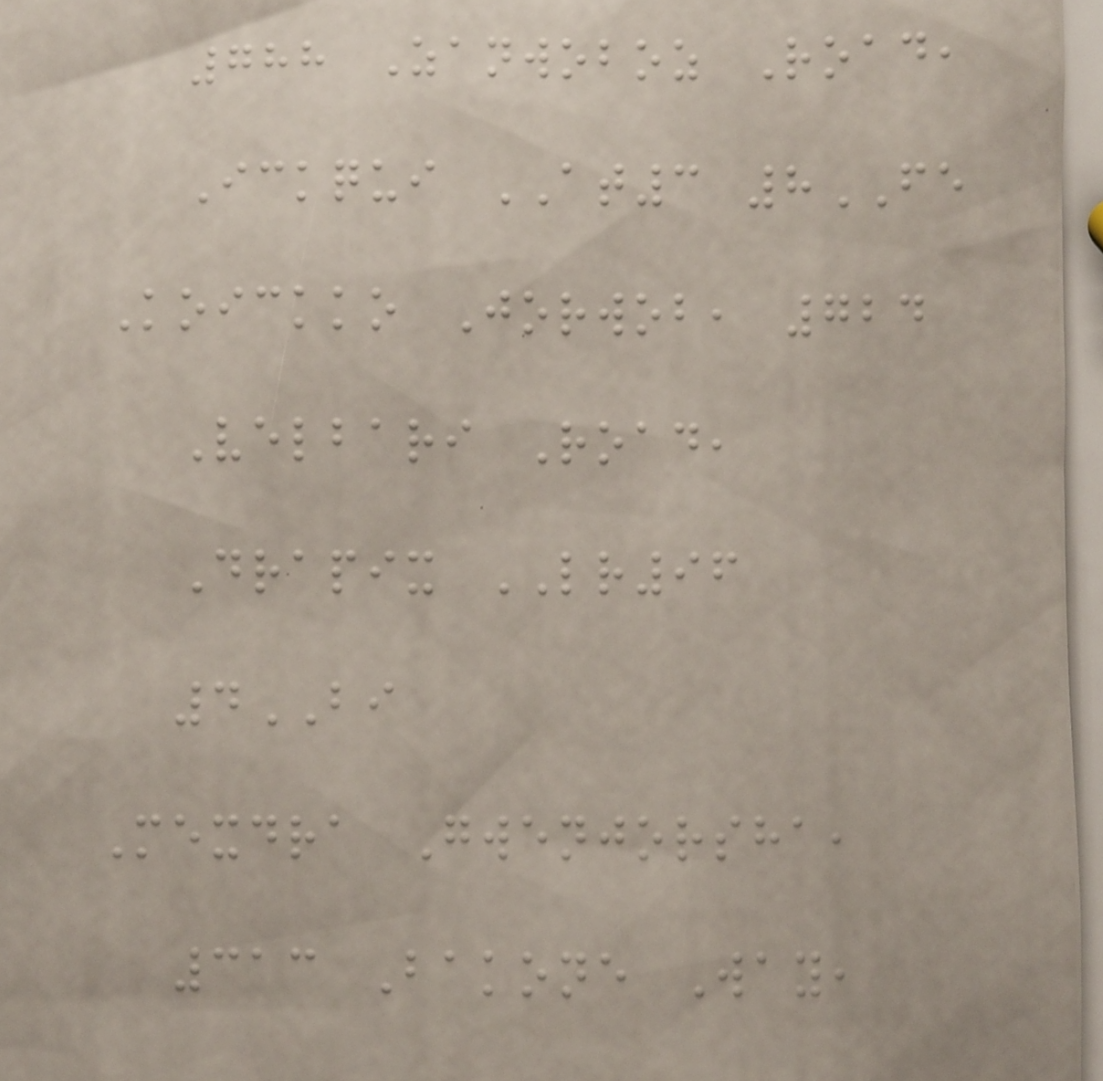788 Zanwoboz Road,
Ickqui AT3 8FE
Koickko Jorwob, 724
Velbari Road,
Drapix LR96
4BI
Mexdra Gwenjorsha,
313 Bakone Way,
